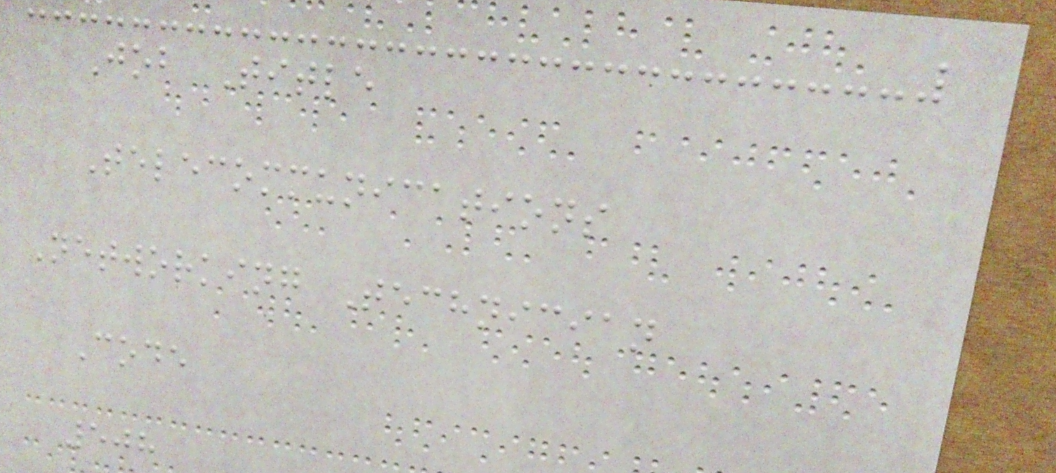Job Title
Telecommunications
Networking Technician
Code
508
